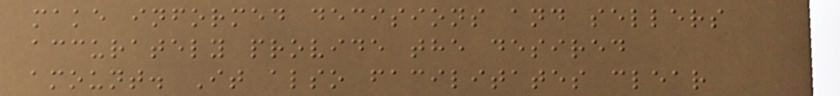make informed decisions and sellers
accurately provide the desired
amount. It also facilitates clear
